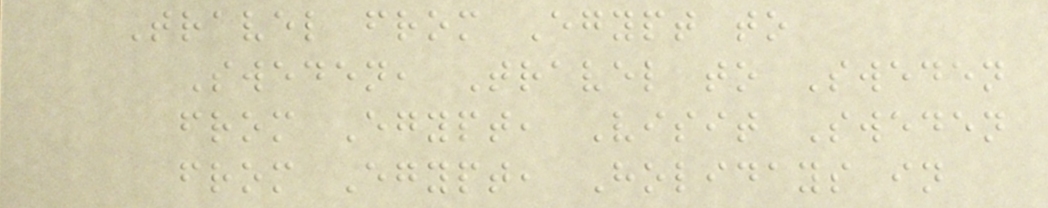Travel from Egypt to
Sweden, Travel to Sweden
from Egypt, Visit Sweden
from Egypt, Holidays in
